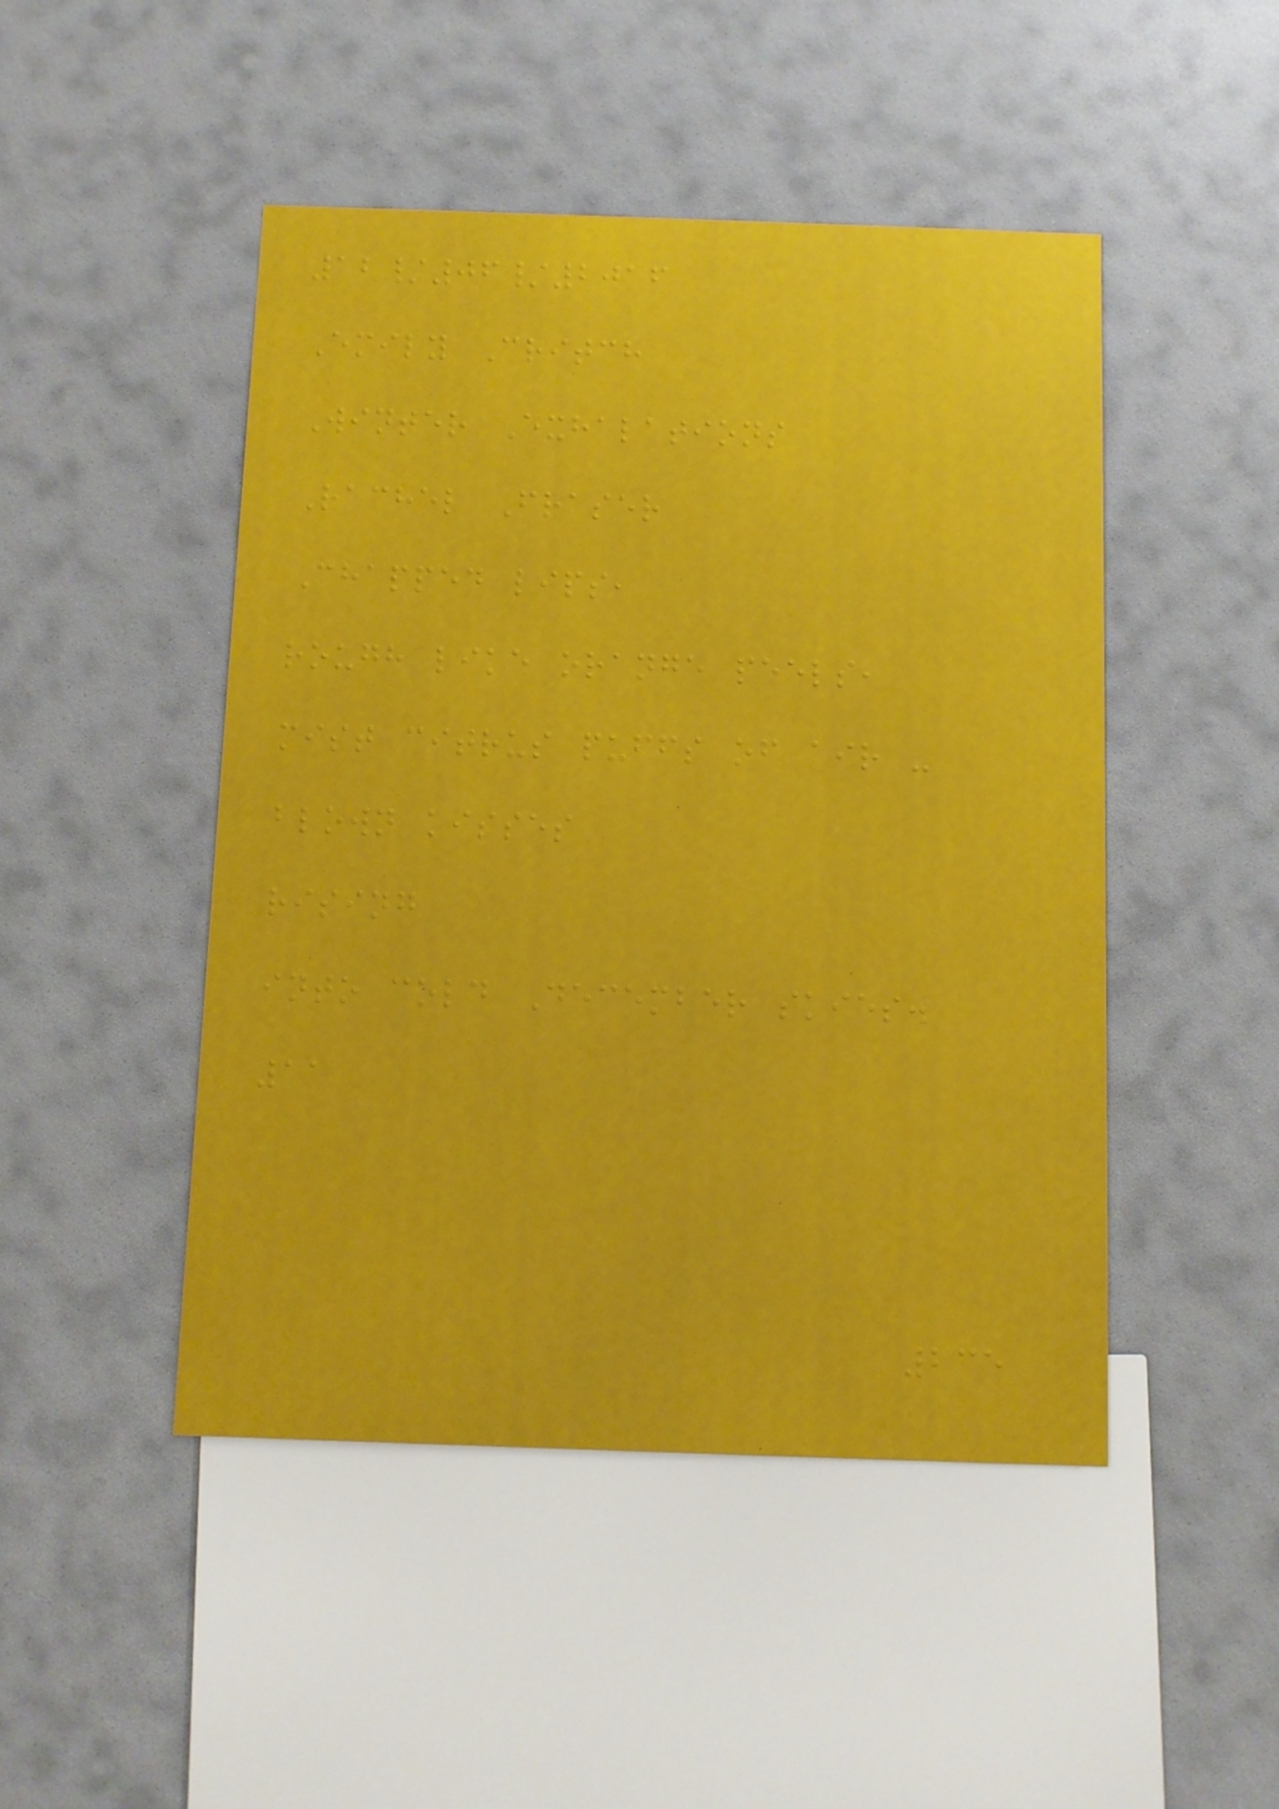12/06/2016
Emily Critch
Winter Exhalations
Rachel Fraser
Chapped lips,
rough like orange peels,
mist citrus puffs of air -
blown kisses
rising
into cold December skies.
11
235
